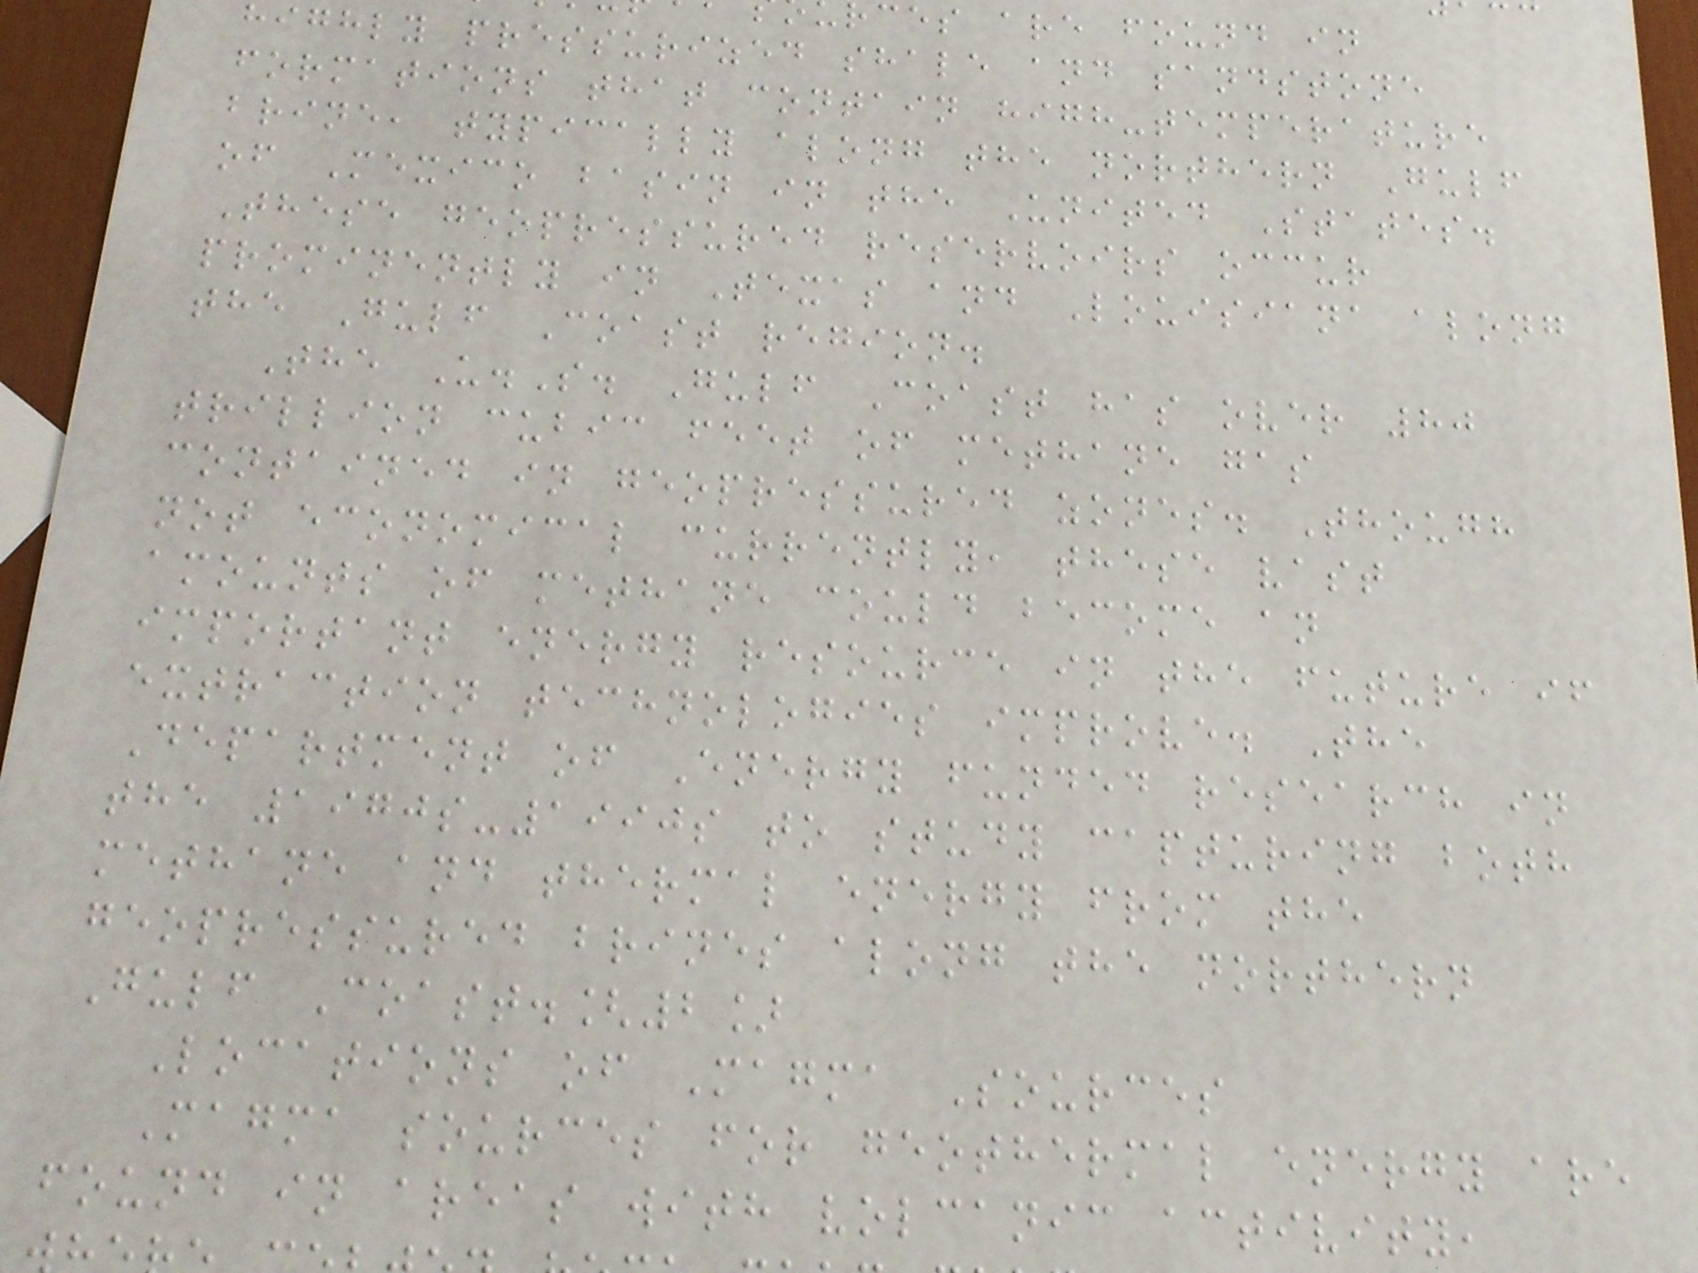ces are found in
highly pressurized shale and sandstone
formations that contain high-temperature
brine, typically along the northern Gulf
of Mexico basin in the United States.
These geopressured reservoirs occur
prominently in Texas and Louisiana along
the Gulf Coast region.
The U.S. Gulf Coast has over 80
trillion cubic feet of methane gas
contained in geopressured zones. Though
not economical currently, these vast
amounts of methane could become an
important energy resource in the future if
extraction technologies improve. The
Department of Energy funded research in
the 1970s-1990s to study capturing both
methane and thermal energy from the
geopressured brines along the northern
Gulf Coast.[2]
Locations of Magma Sources
Magma sources for geothermal energy are
found in areas with volcanic activity,
